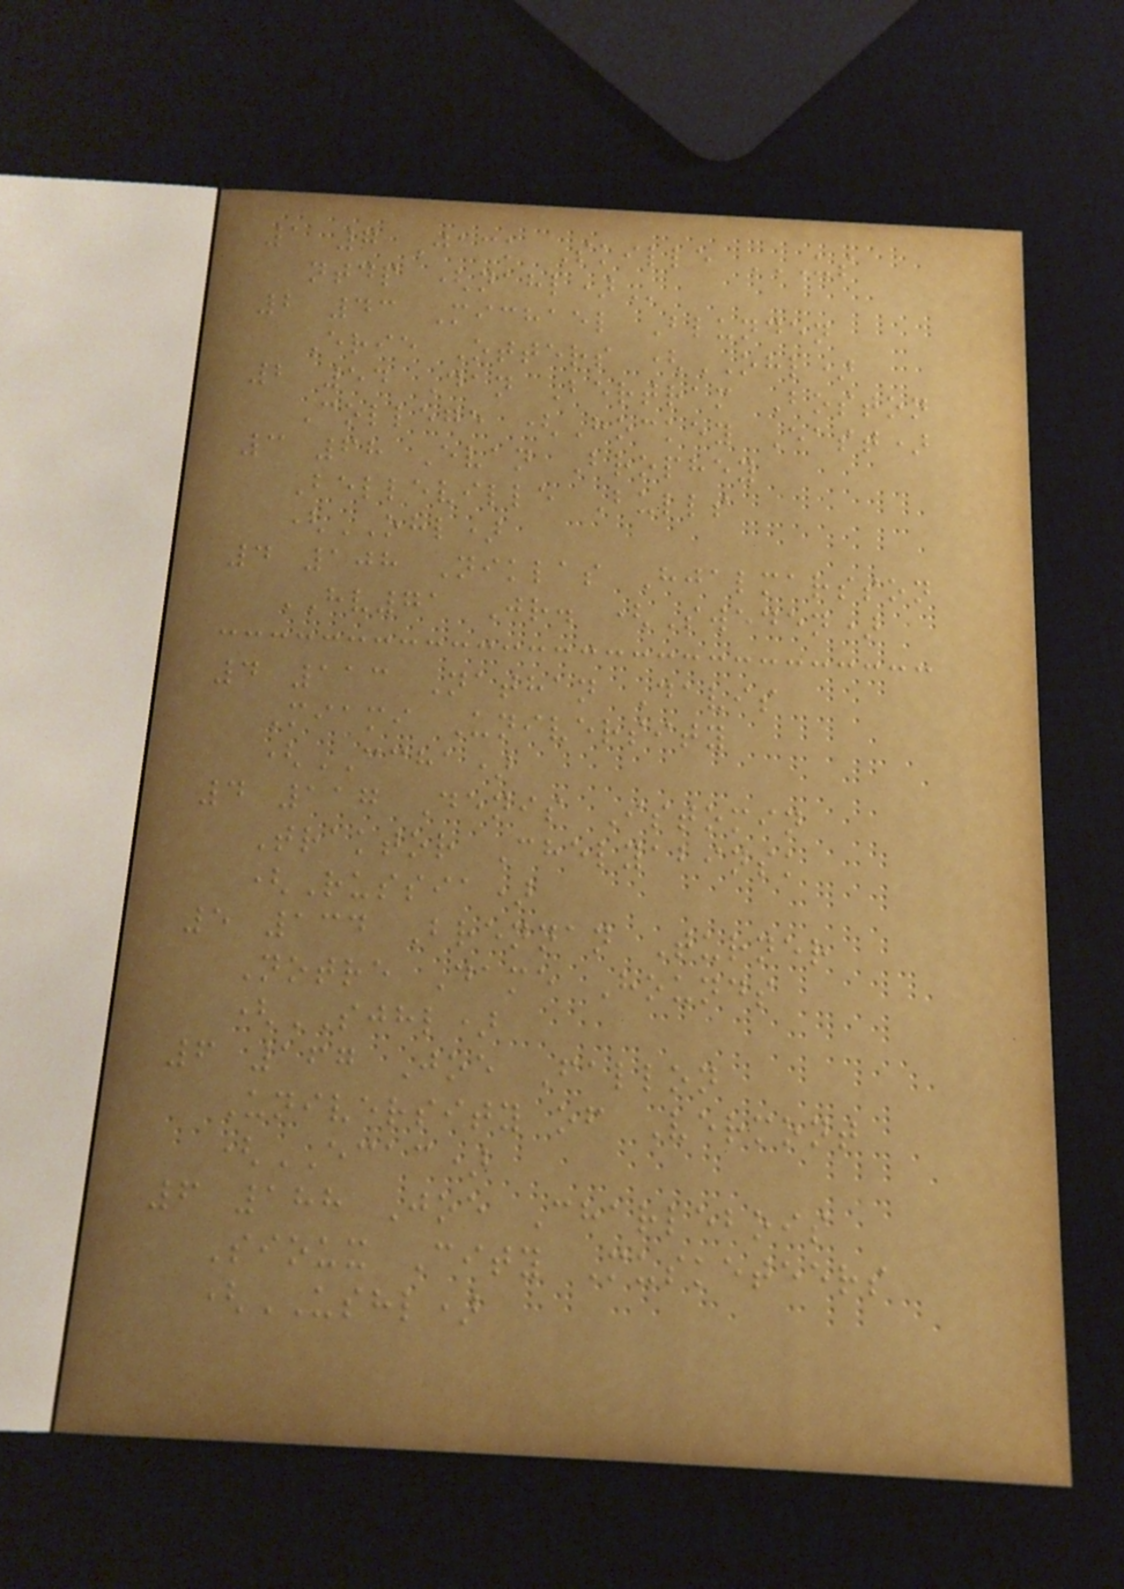1 7 Jack Skille US
NTDP (NAHL)
2 43 Michael Blunden
Erie Otters (OHL)
2 54 Dan Bertram Boston
College (Hockey East)
3 68 Evan Brophey
Belleville Bulls
(OHL)
4 108 Niklas Hjalmarsson
HV71 Jr. (Sweden)
4 113 Nathan Davis
Miami University
(CCHA)
4 117 Denis Istomin
Traktor Chelyabinsk
(Russia)
5 134 Brennan Turner
Notre Dame Hounds
(SJHL)
6 167 Joe Fallon
University of Vermont
(ECAC)
6 188 Joe Charlebois
Sioux City Musketeers
(USHL)
